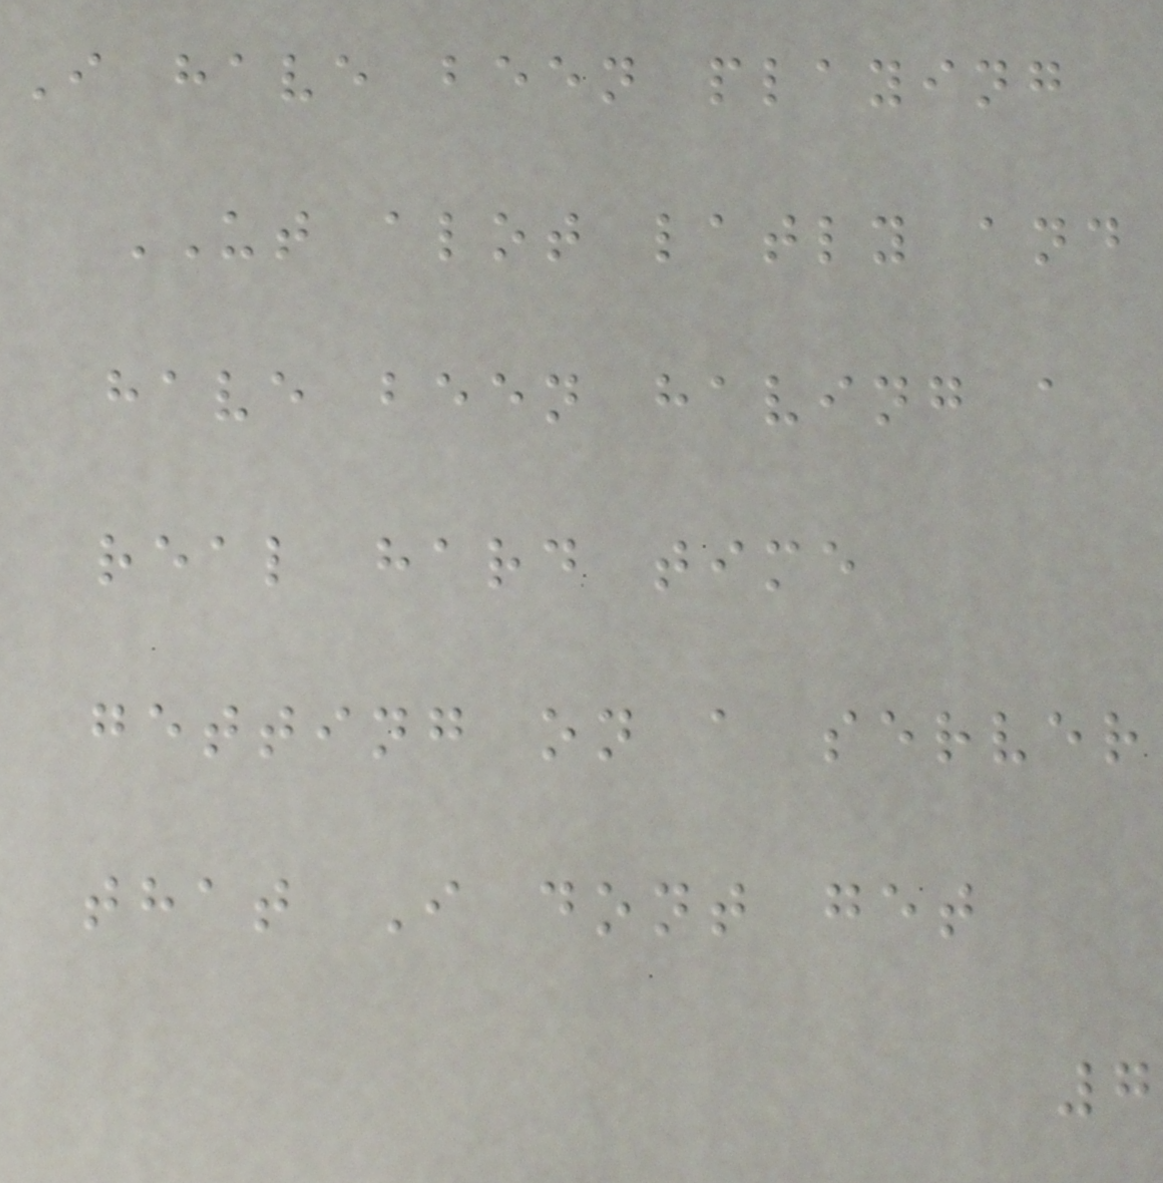I have been playing
UT alot latly and
have been having a
real hard time
getting on a server
that I dont get
7
